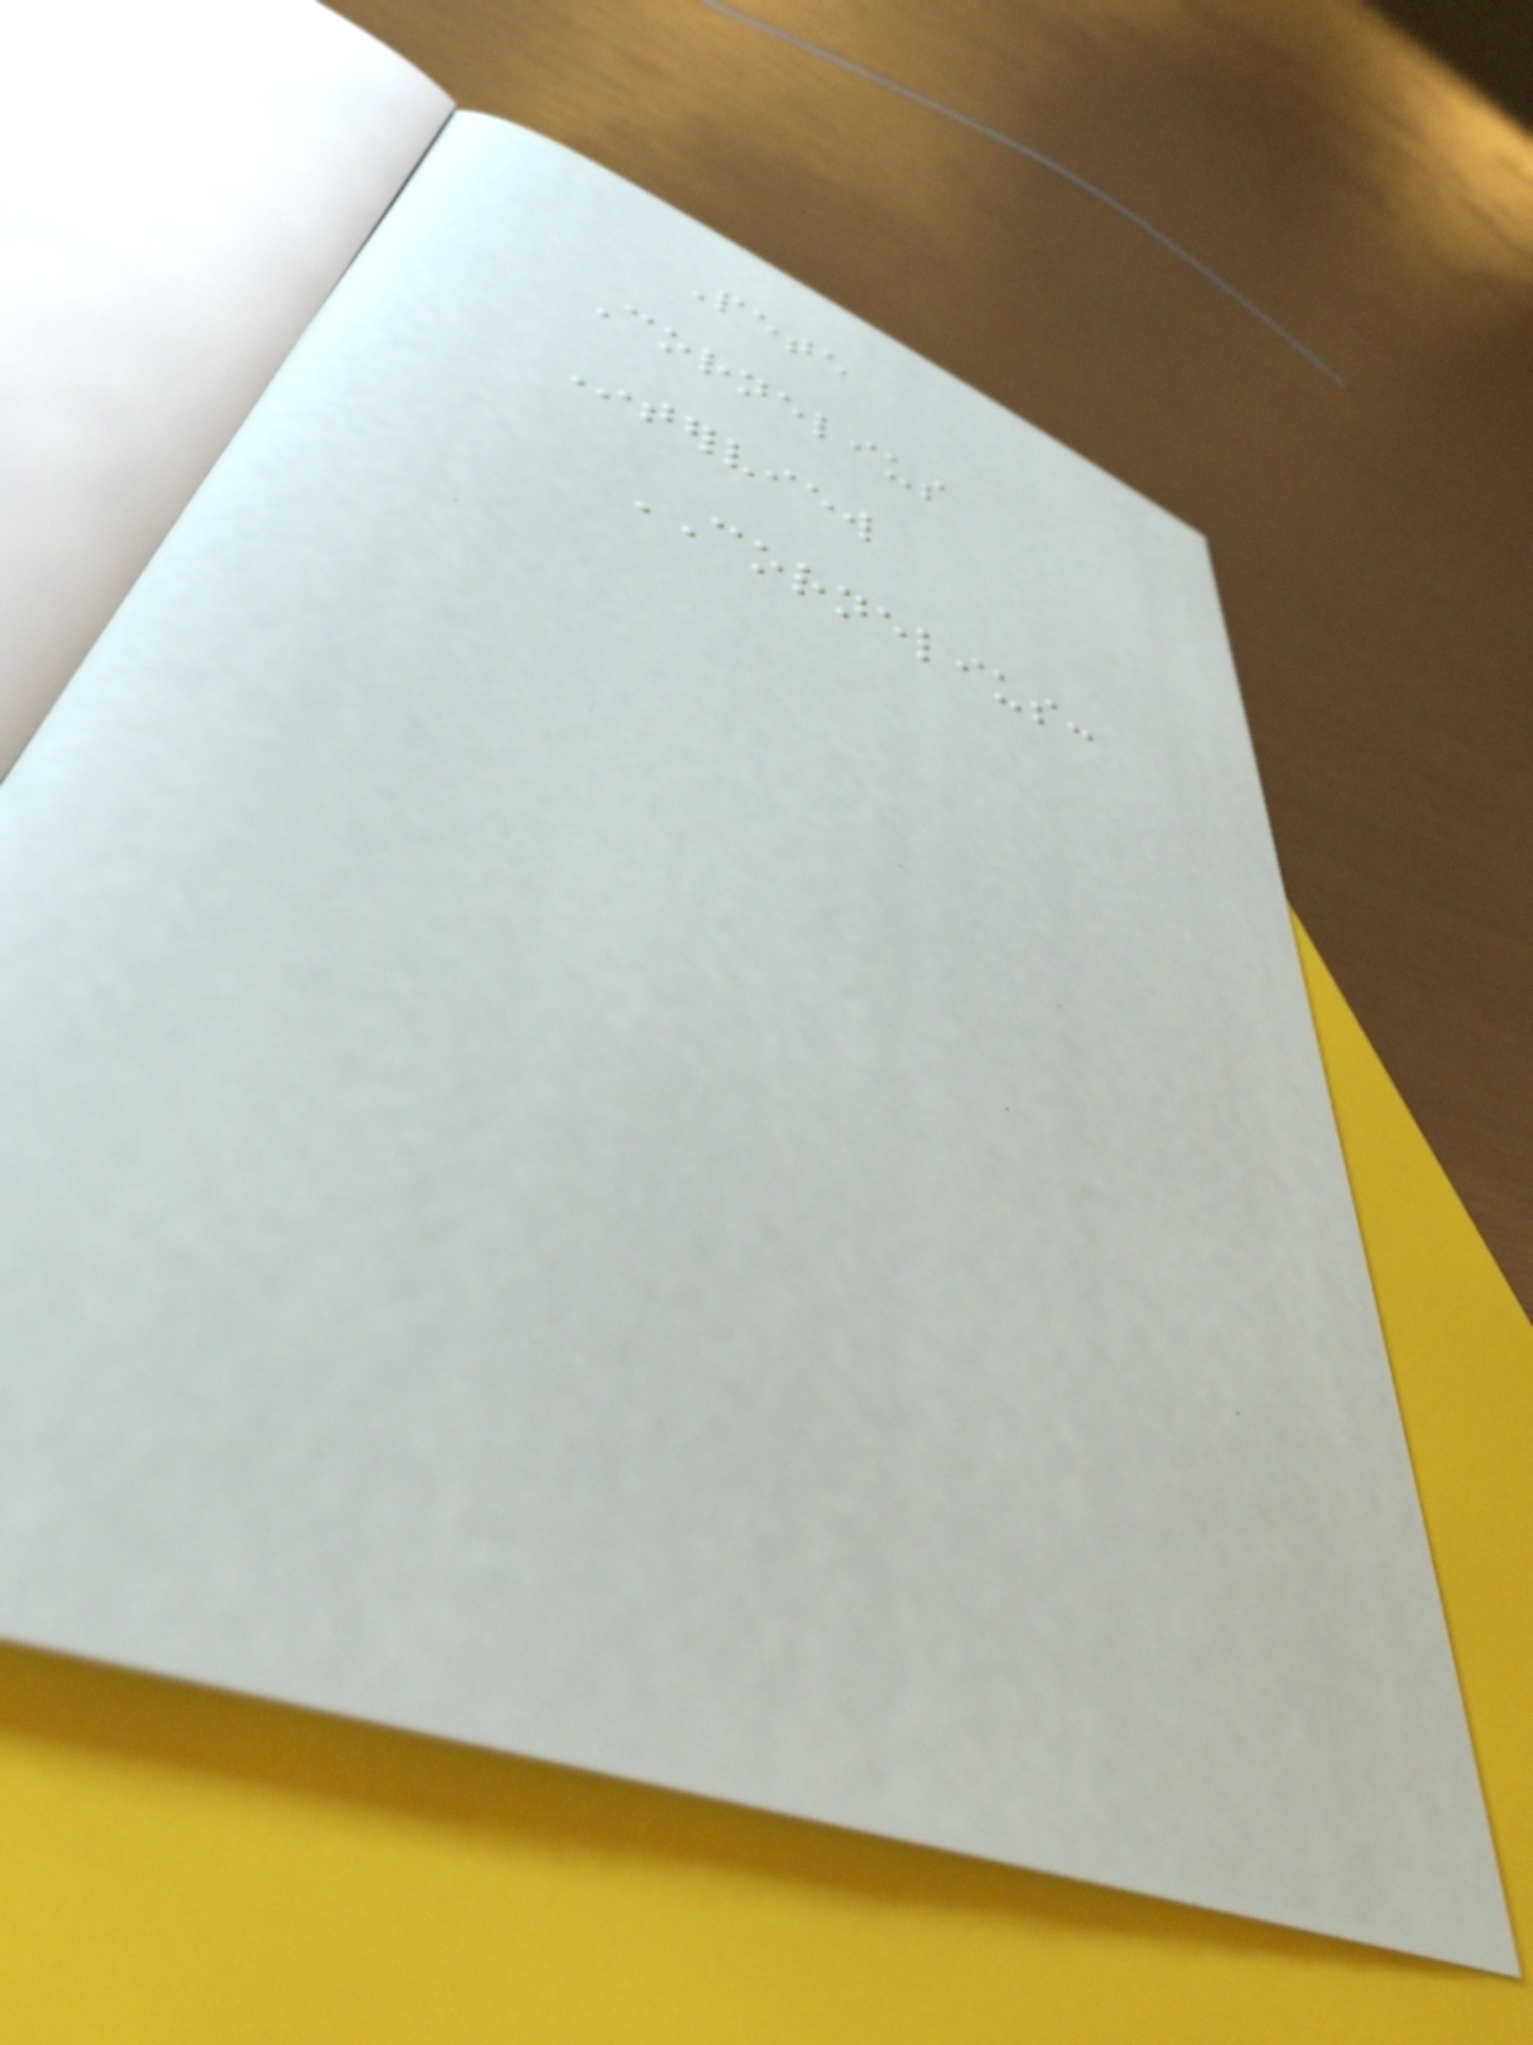Pete
Cornelius
Interview
CORNELIUS:
